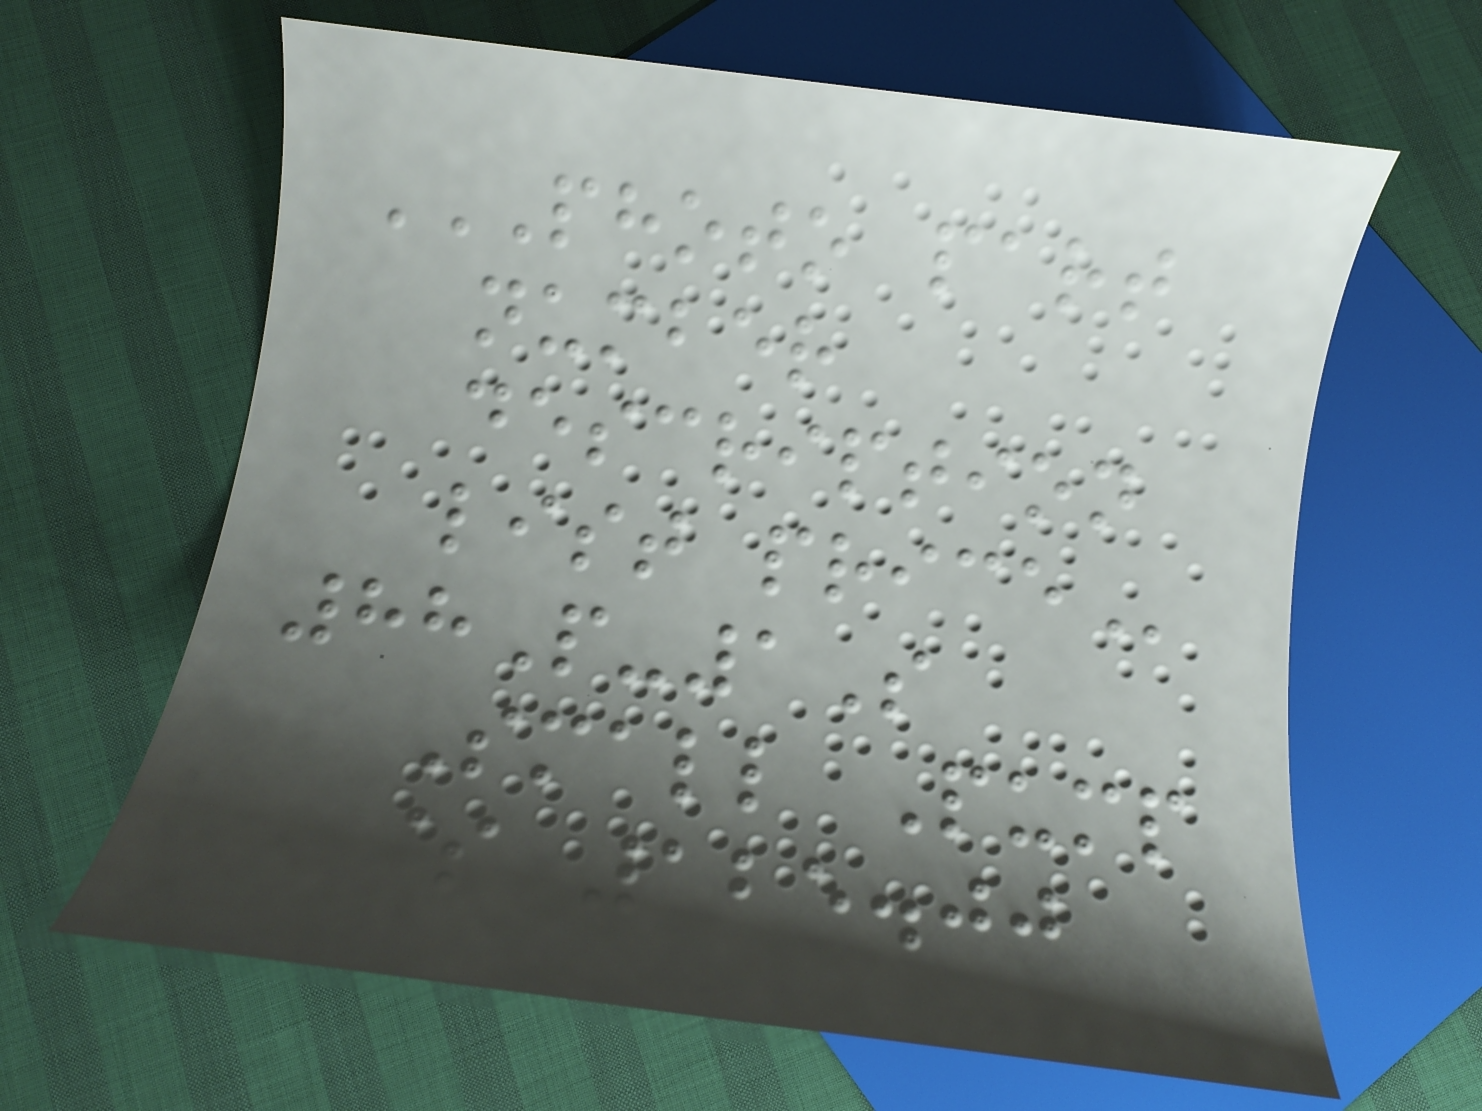PHOTO PART
NUMBER
DESCRIPTION
LIST PRICE
88P-1S
Small Pump
$ 125.00
